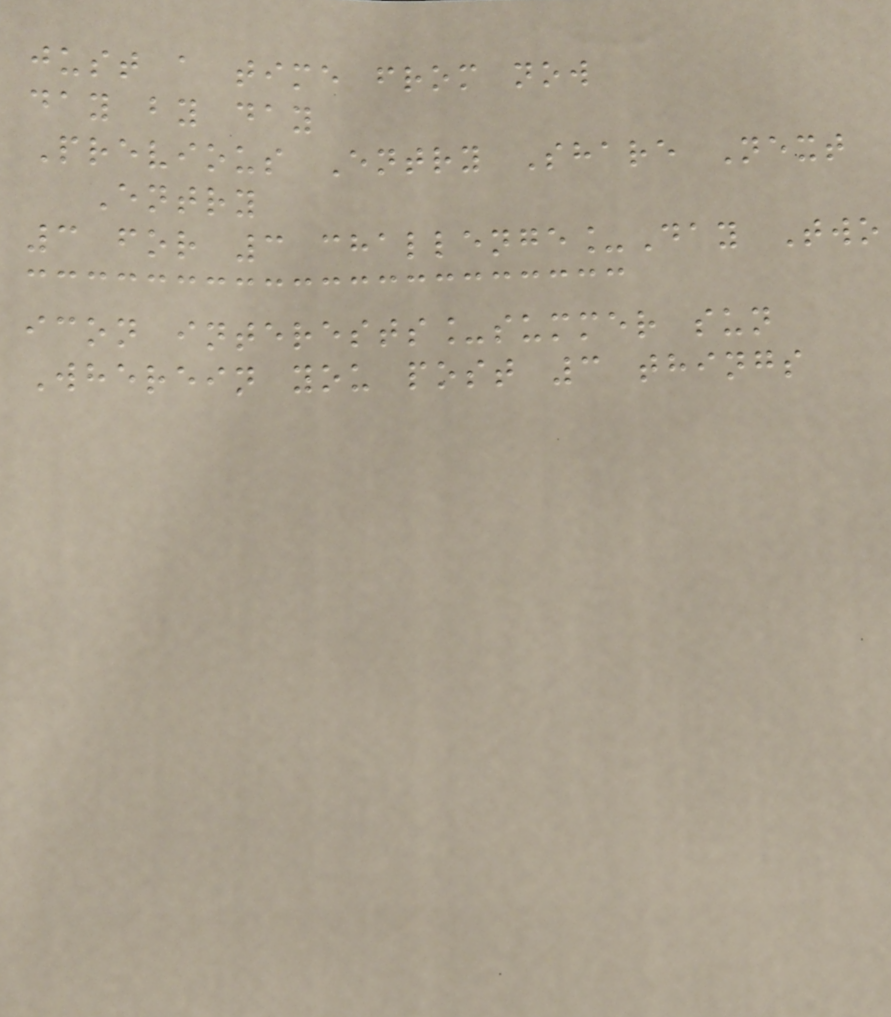just a time from now
day by day
Previous Entry Share Next
Entry
3 for 3 challenge_Day Two
icon interests_summer sun
Wherein you post 3 things
